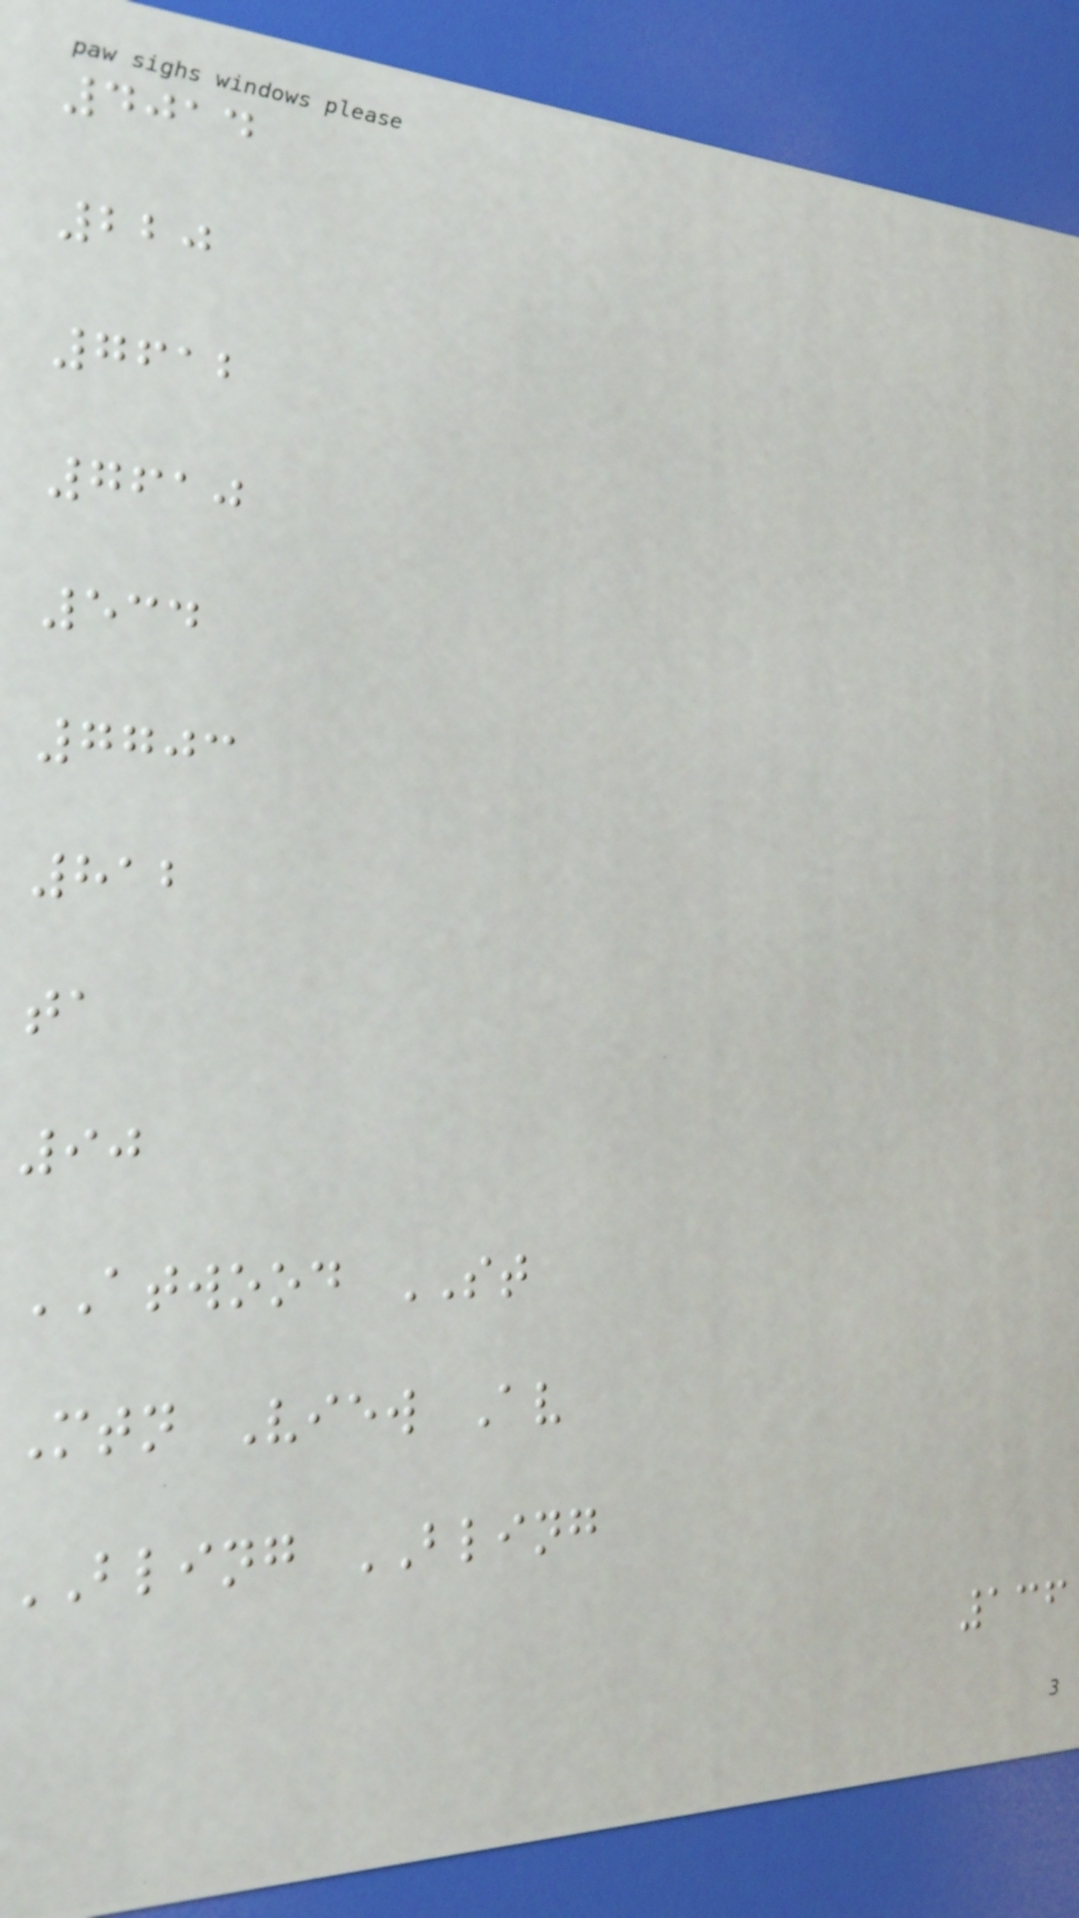4014
220
7612
7610
534
7703
812
ta
90
ATWOOD ST
Mtn View Av
BLING BLING
136
